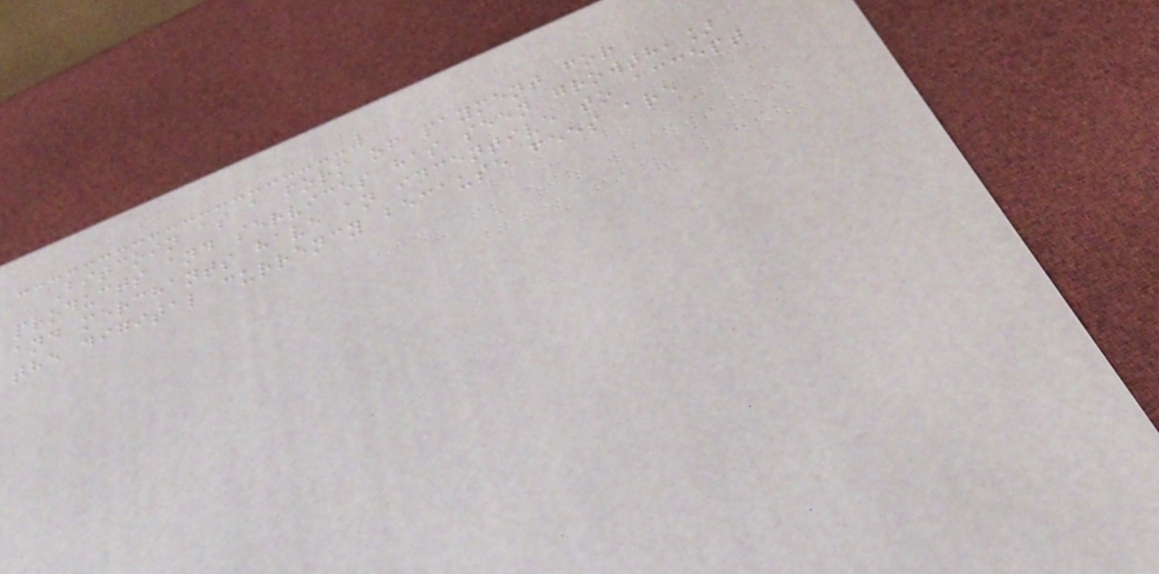Bitcoin as a form of payment for
products and services has seen growth,]
and merchants have an incentive to accept
the digital currency because fees are
